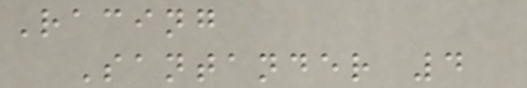Racing
Santander 4
